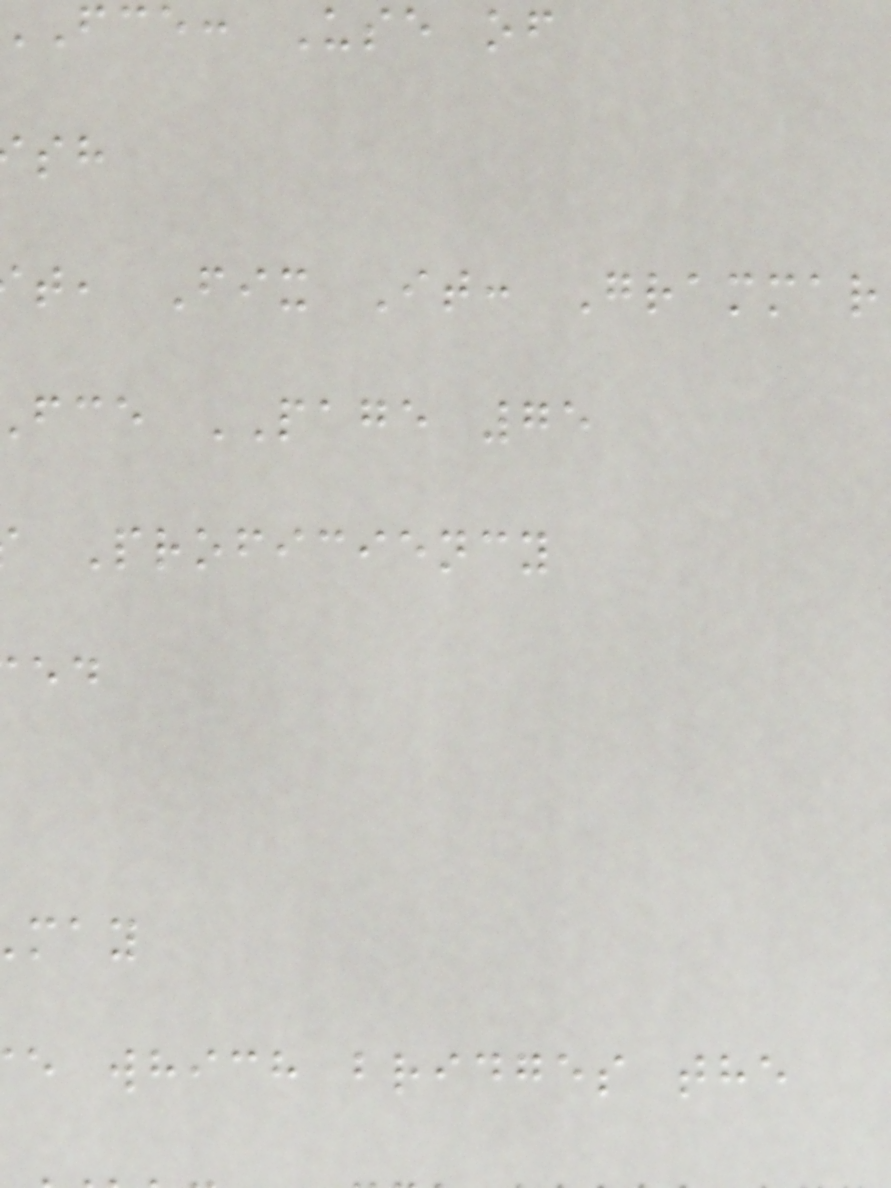fce: Use of
t, Fix It: Grammar
fce PAGE 75
Proficiency
e which bridges the
